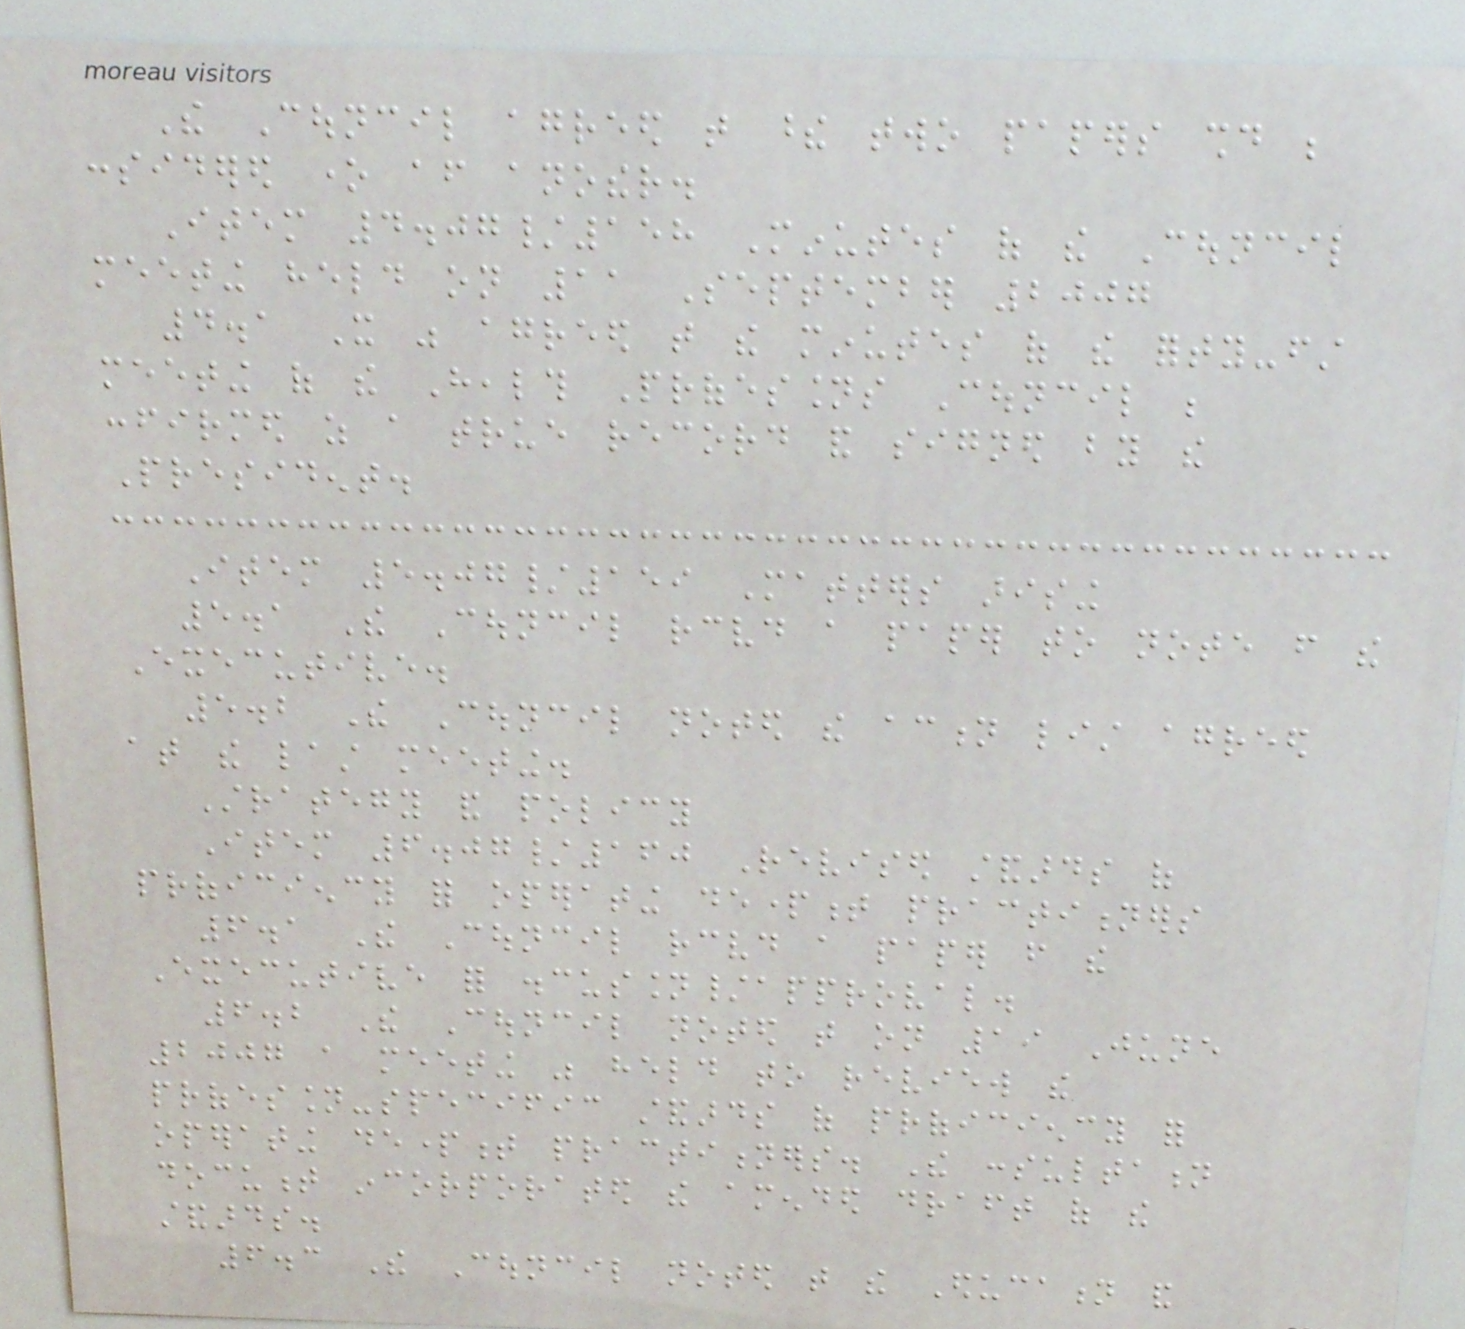The Council agreed that these two papers should be
considered one after another.
Item 4.07/158 Minutes of the Council
meeting held on 11 September 2007
4.1 It was agreed that the minutes of the forty-first
meeting of the Health Professions Council be
confirmed as a true record and signed by the
President.
Item 5.07/159 Matters arising
5.1 The Council received a paper to note from the
Executive.
5.2 The Council noted the action list agreed
at the last meeting.
Strategy and policy
Item 6.07/160 Revised standards of
proficiency for operating department practitioners
6.1 The Council received a paper from the
Executive for discussion/approval.
6.2 The Council noted that on 19 June
2007 a meeting was held to review the
profession-specific standards of proficiency for
operating department practitioners. The consultation
document incorporated the amended draft of the
standards.
6.3 The Council noted that the Education and
